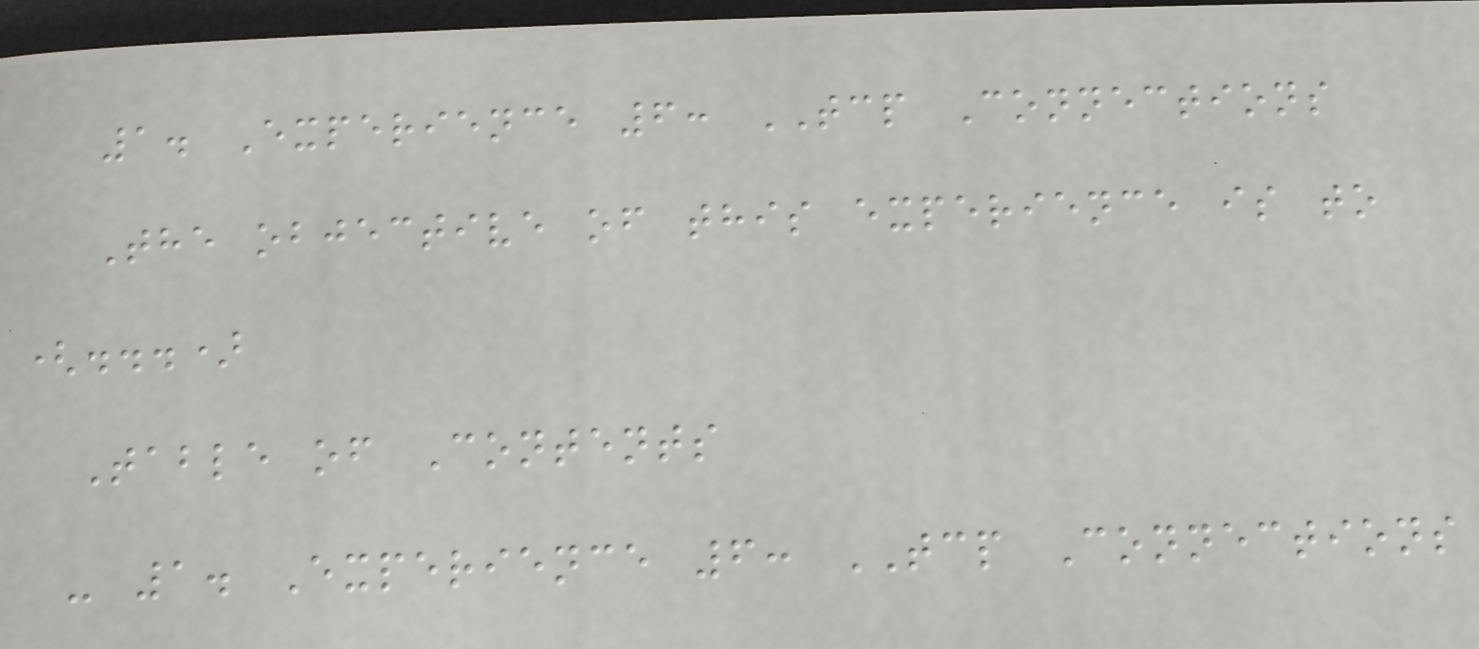1. Experience 6: TCP Connections
The objective of this experience is to
(...)
Table of Contents
- 1. Experience 6: TCP Connections
